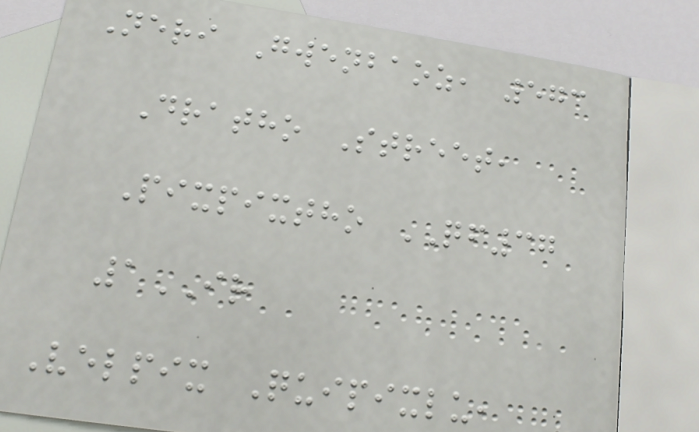Neri Gwenbaoz, 573
Dratho Street,
Pixpixtho QF37
1IR
Velpix Quipixlu,
